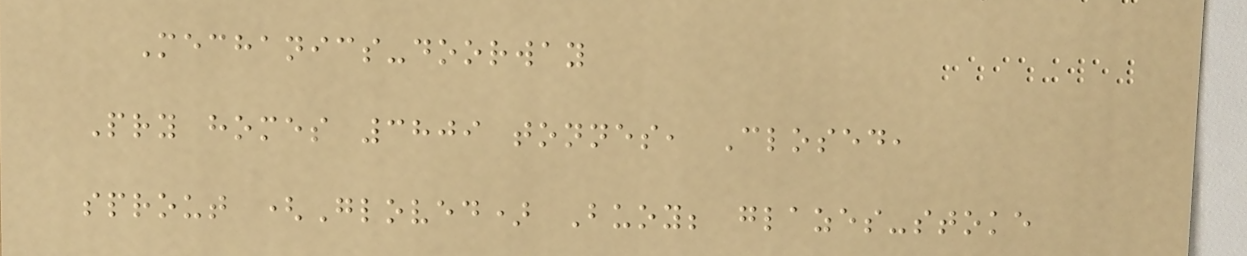Mechanics-doorway
Pry homes 3809 tonnes, Closed,
sprout (Gloved) Buoy; glazes-stoke
